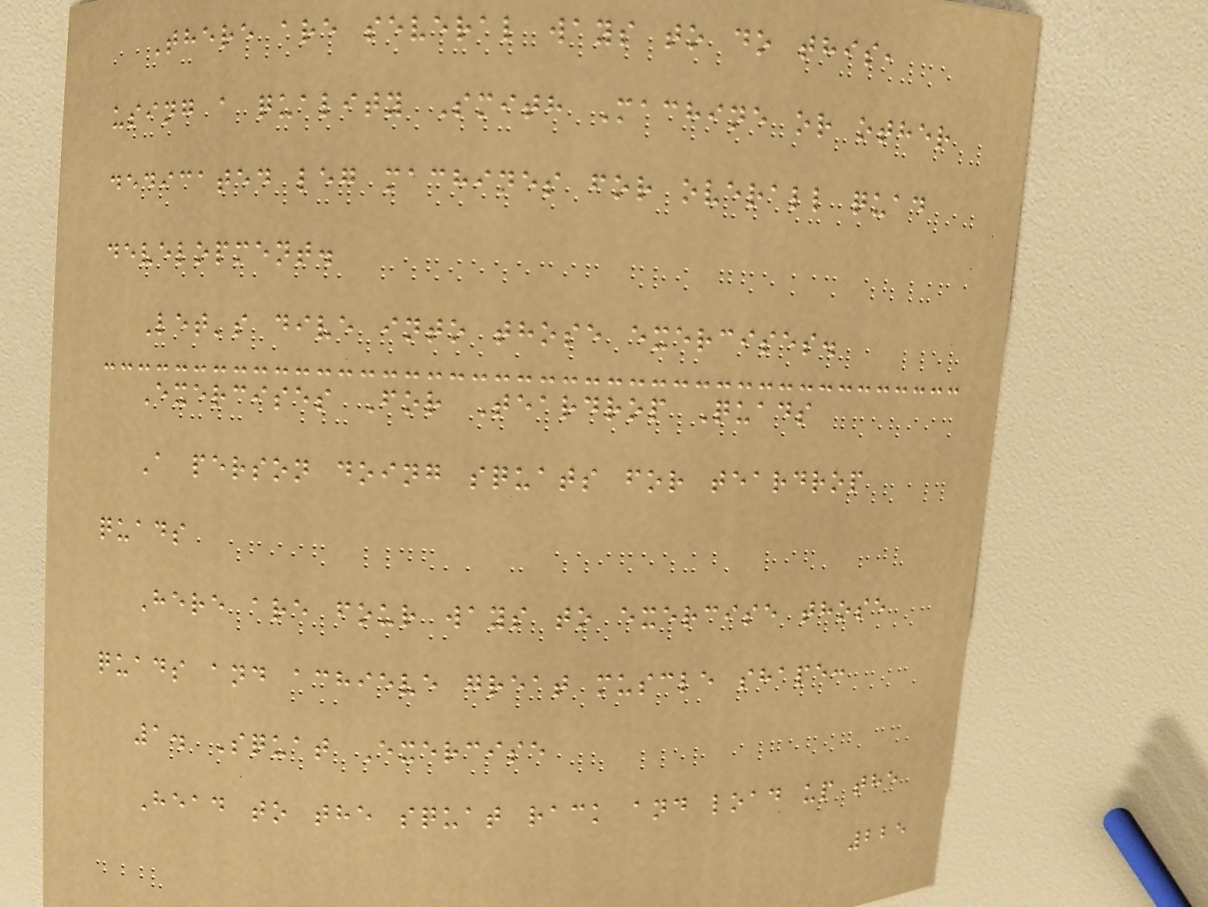There are several ways to do this,
using a quality Smith Machine or other
dedicated leg machines for overall quad
development.
Let's dive into those exercises.
Exercises For Teardrop Quads
A person doing squats for teardrop
quads
Here are four ways to exercise those
quads and achieve great muscle shape:
1. Squat Exercise
Head to the squat rack and load up the
225
